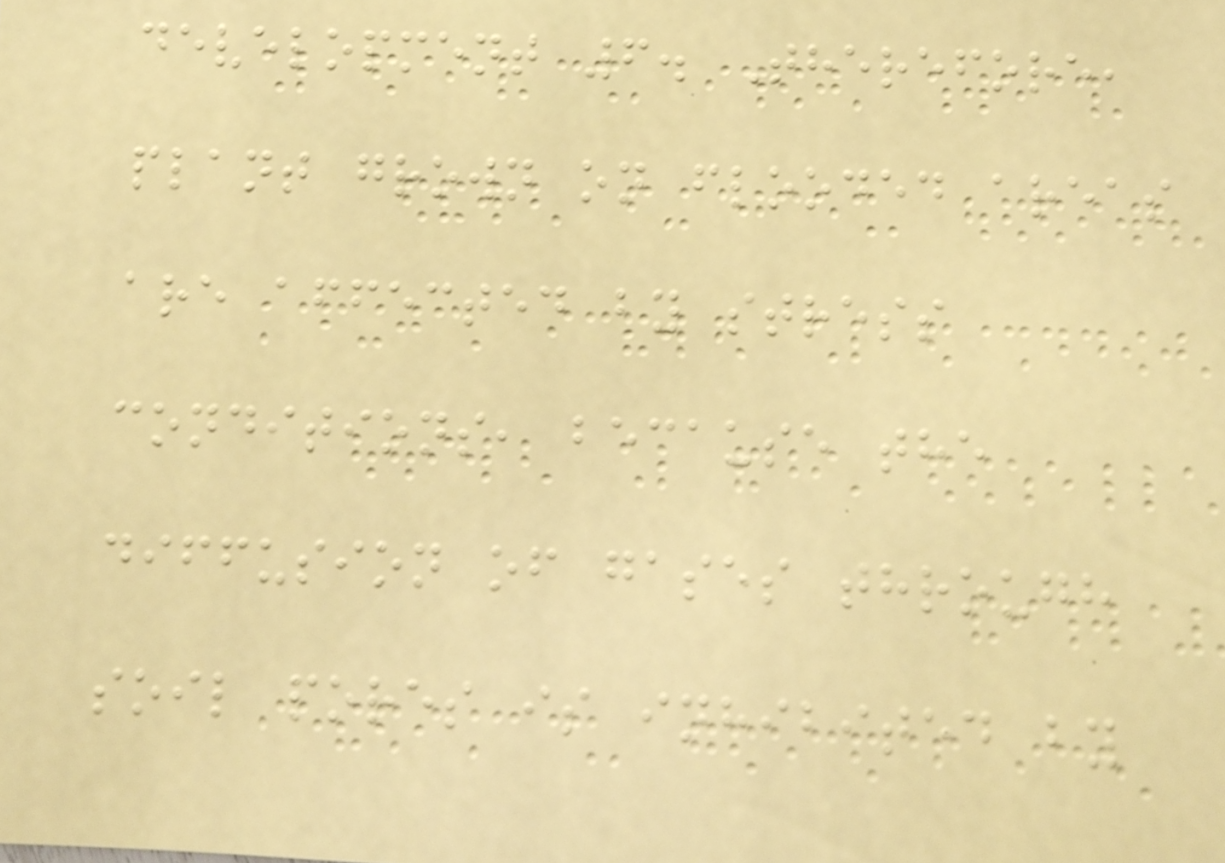development 6. Therefore,
plant grown on flooded areas
are affected by stress
conditions, because the
diffusion of gases through
soil pores is inhibited by
